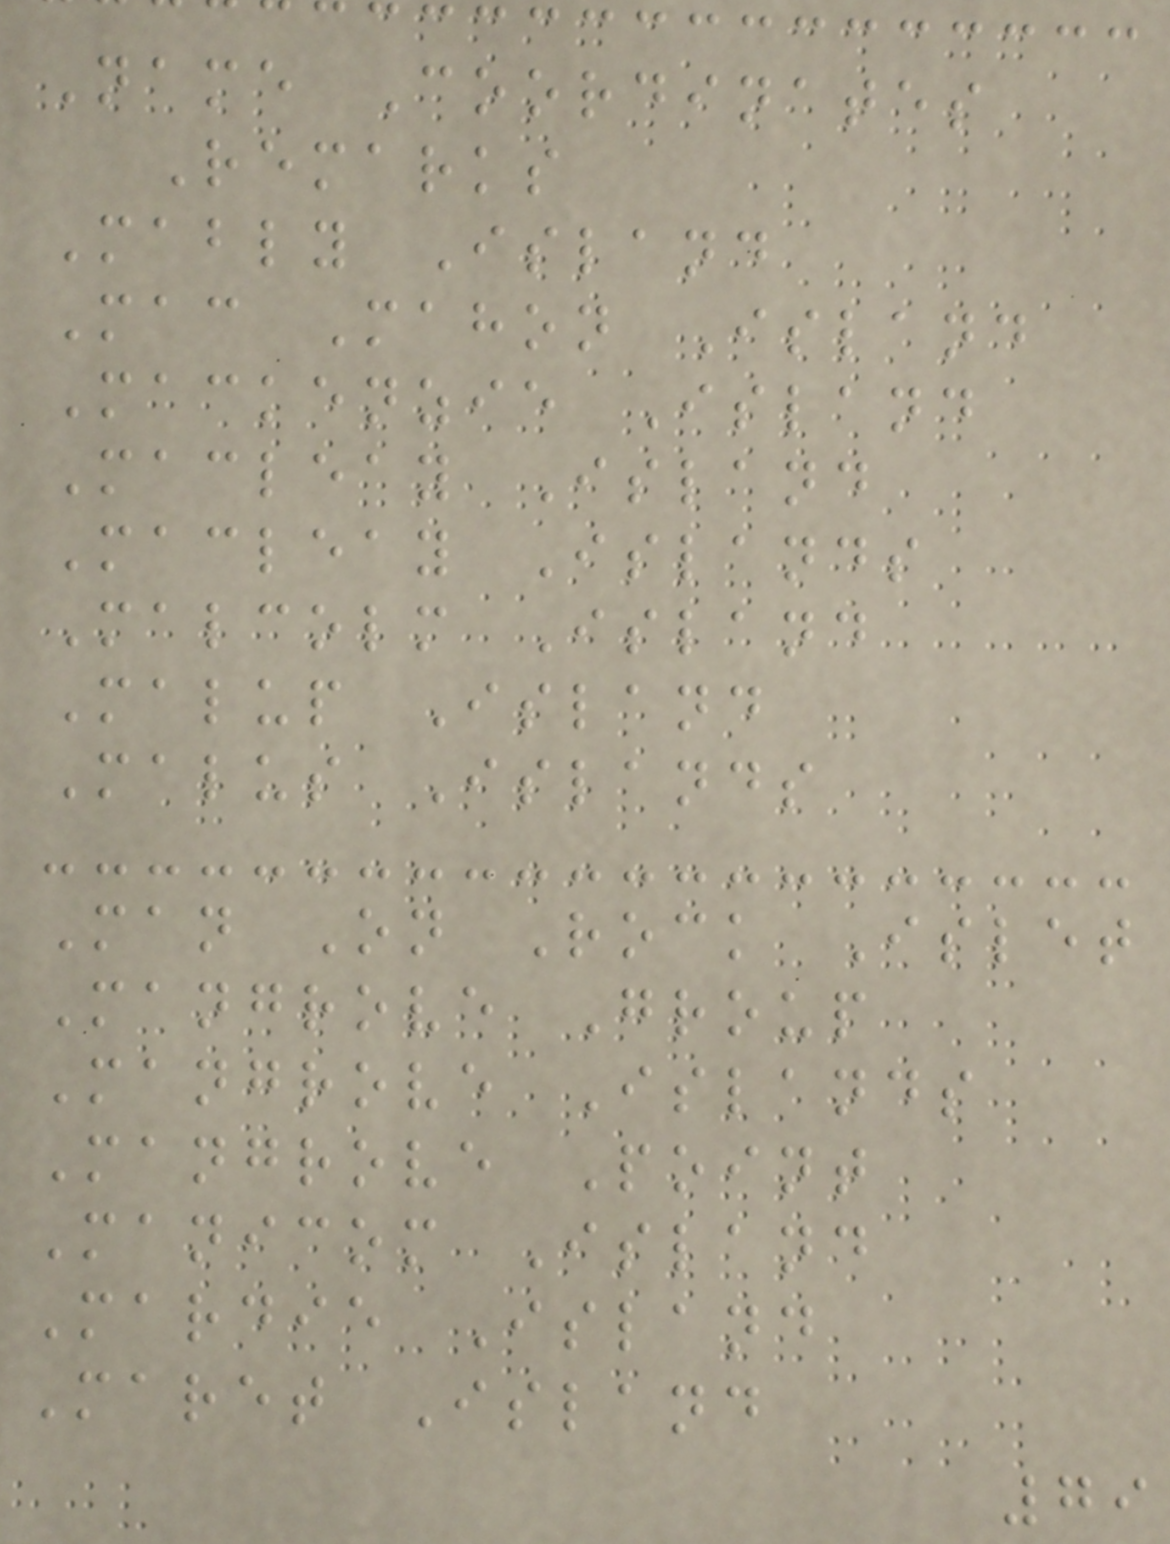Name Coordinates
Remarks
Mably Island
Mac Mahon Island
Mackenzie Island
Macleay Island
Macleay Islands
Malcolm Island
Malup Island
Malus Islands
Man On Rock Islet
Mangrove Group
Mangrove Islands
Mangrove Point
Manicom Island
Mardie Island
Maret Island
79
